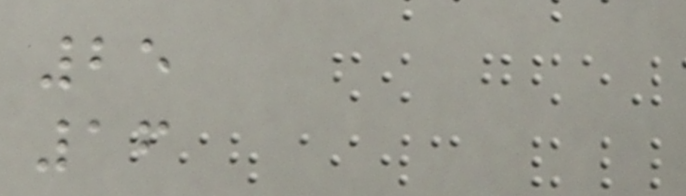25
16
